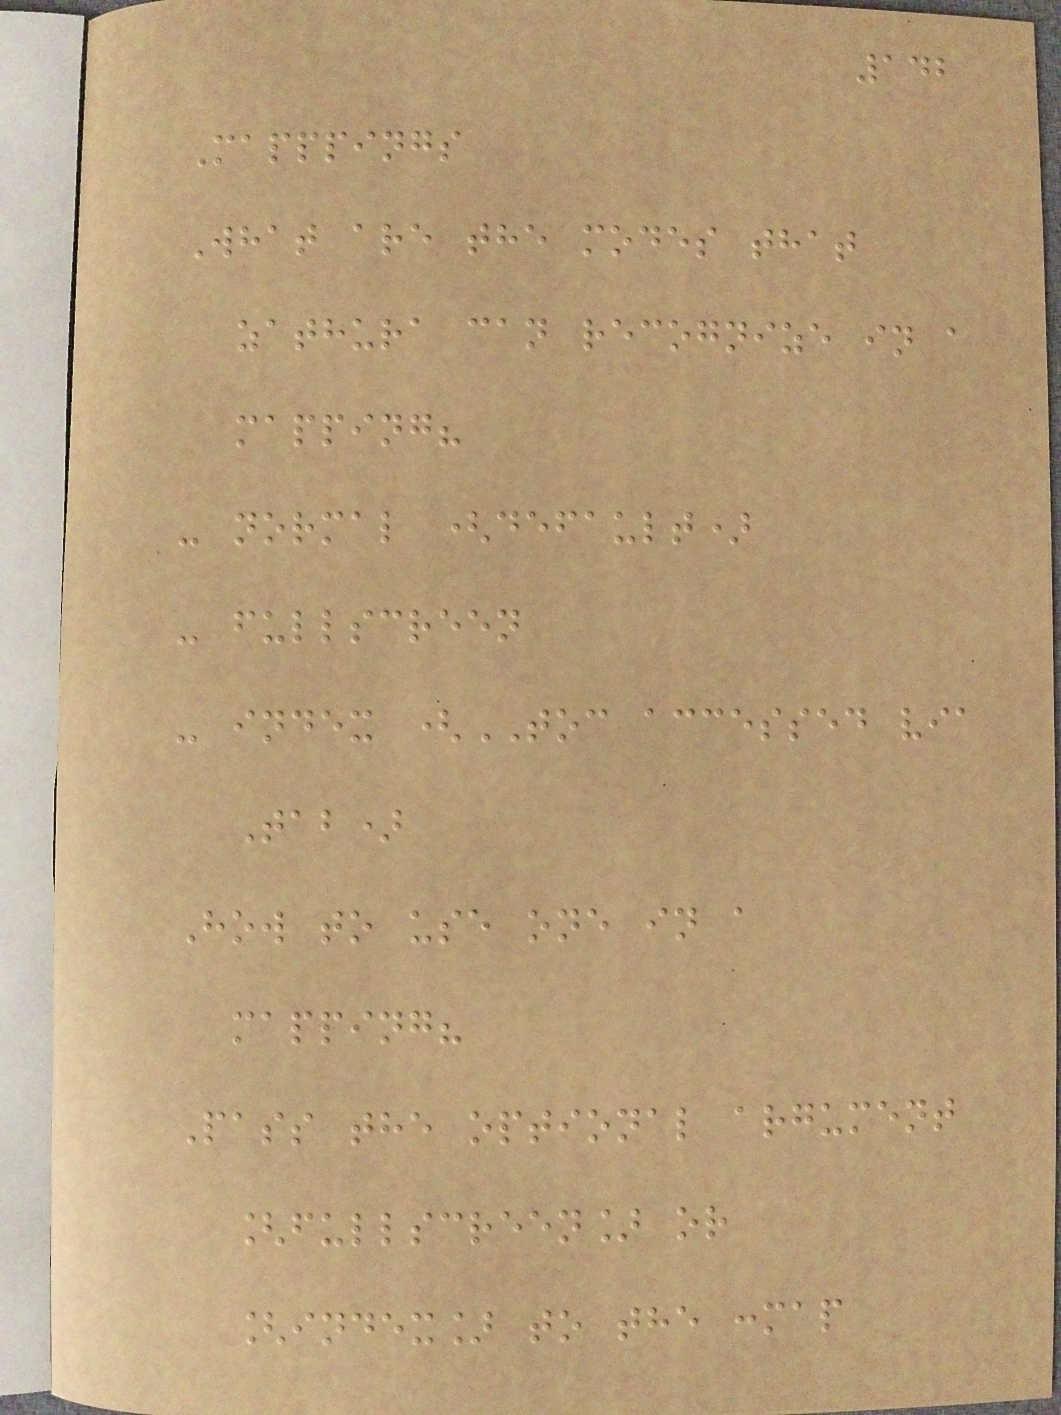142
Mapppings
What are the modes that
zathura can recognize in a
mapping?
- normal (default)
- fullscreen
- index (TOC accessed via
Tab)
How to use one in a
mapping?
Pass the optional argument
[fullscreen] or
[index] to the :map
